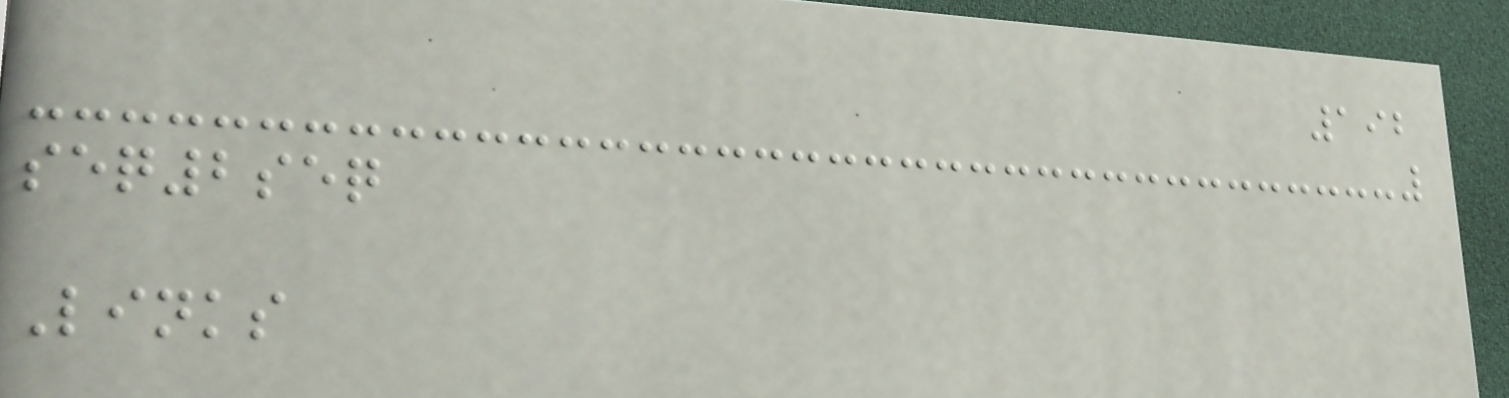192
seq2seq
Links
